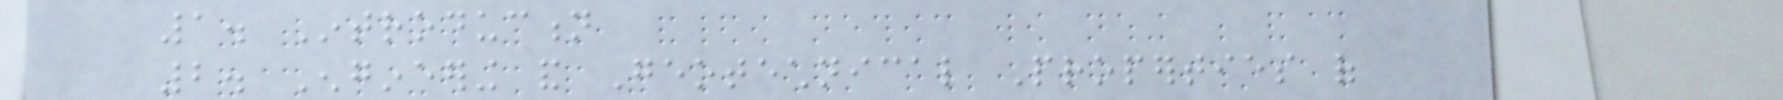1. Introduction
2. Engineering and Geotechnical Properties of
